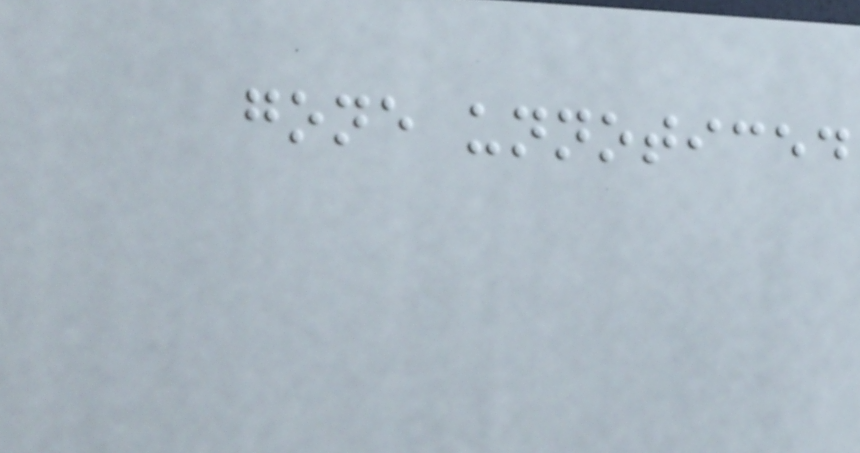gone unnoticed
